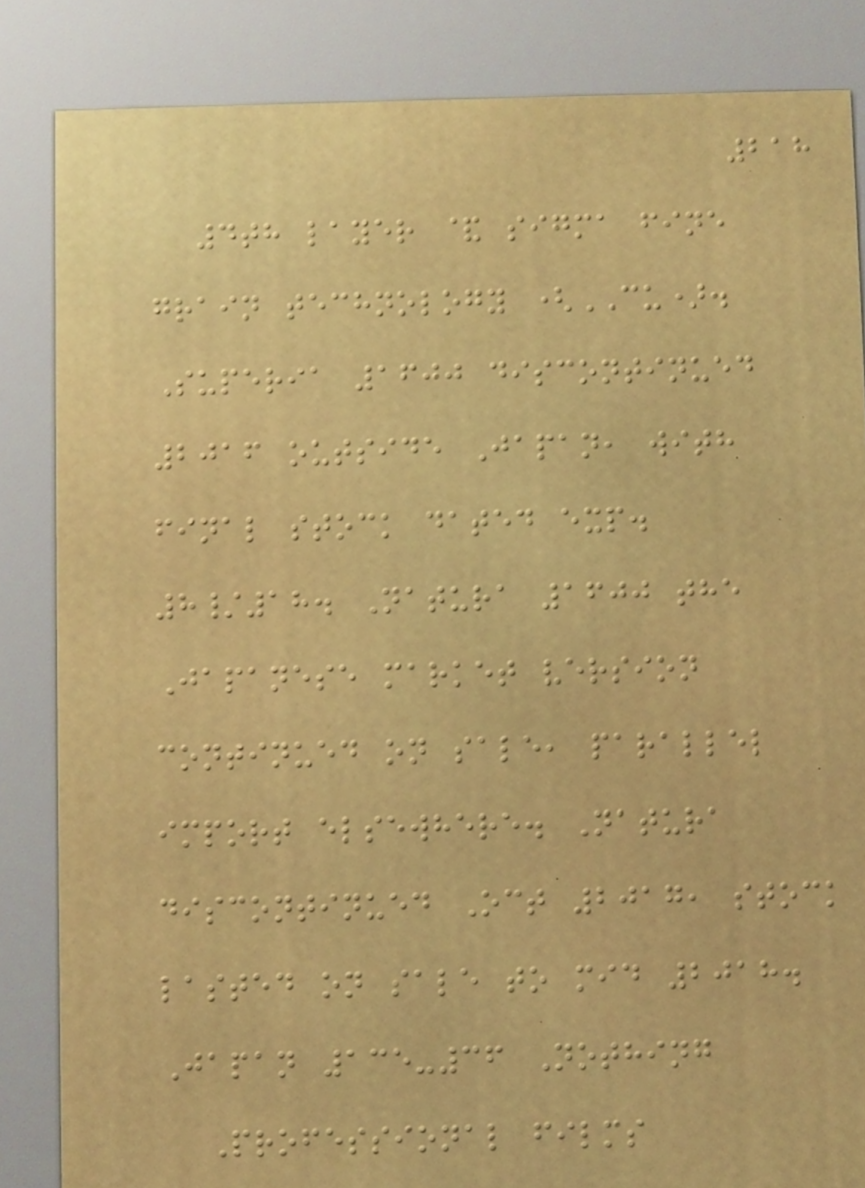218
4th layer & sigma fine
grain technology (CU).
Superia 1600 discontinued
2016 outside Japan, with
final stock dated exp.
8/18. Natura 1600 the
Japanese market version
continued on sale, parallel
import elsewhere. Natura
discontinued Oct 2017, stock
lasted on sale to mid 2018.
Japan 135-36 Nothing
Professional films
